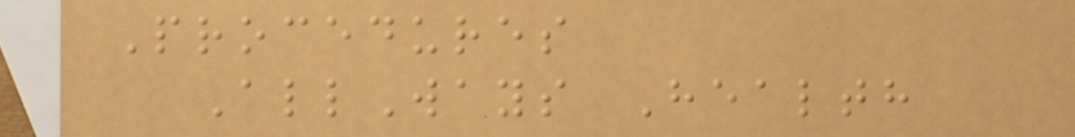Procedures
AllWays Health
